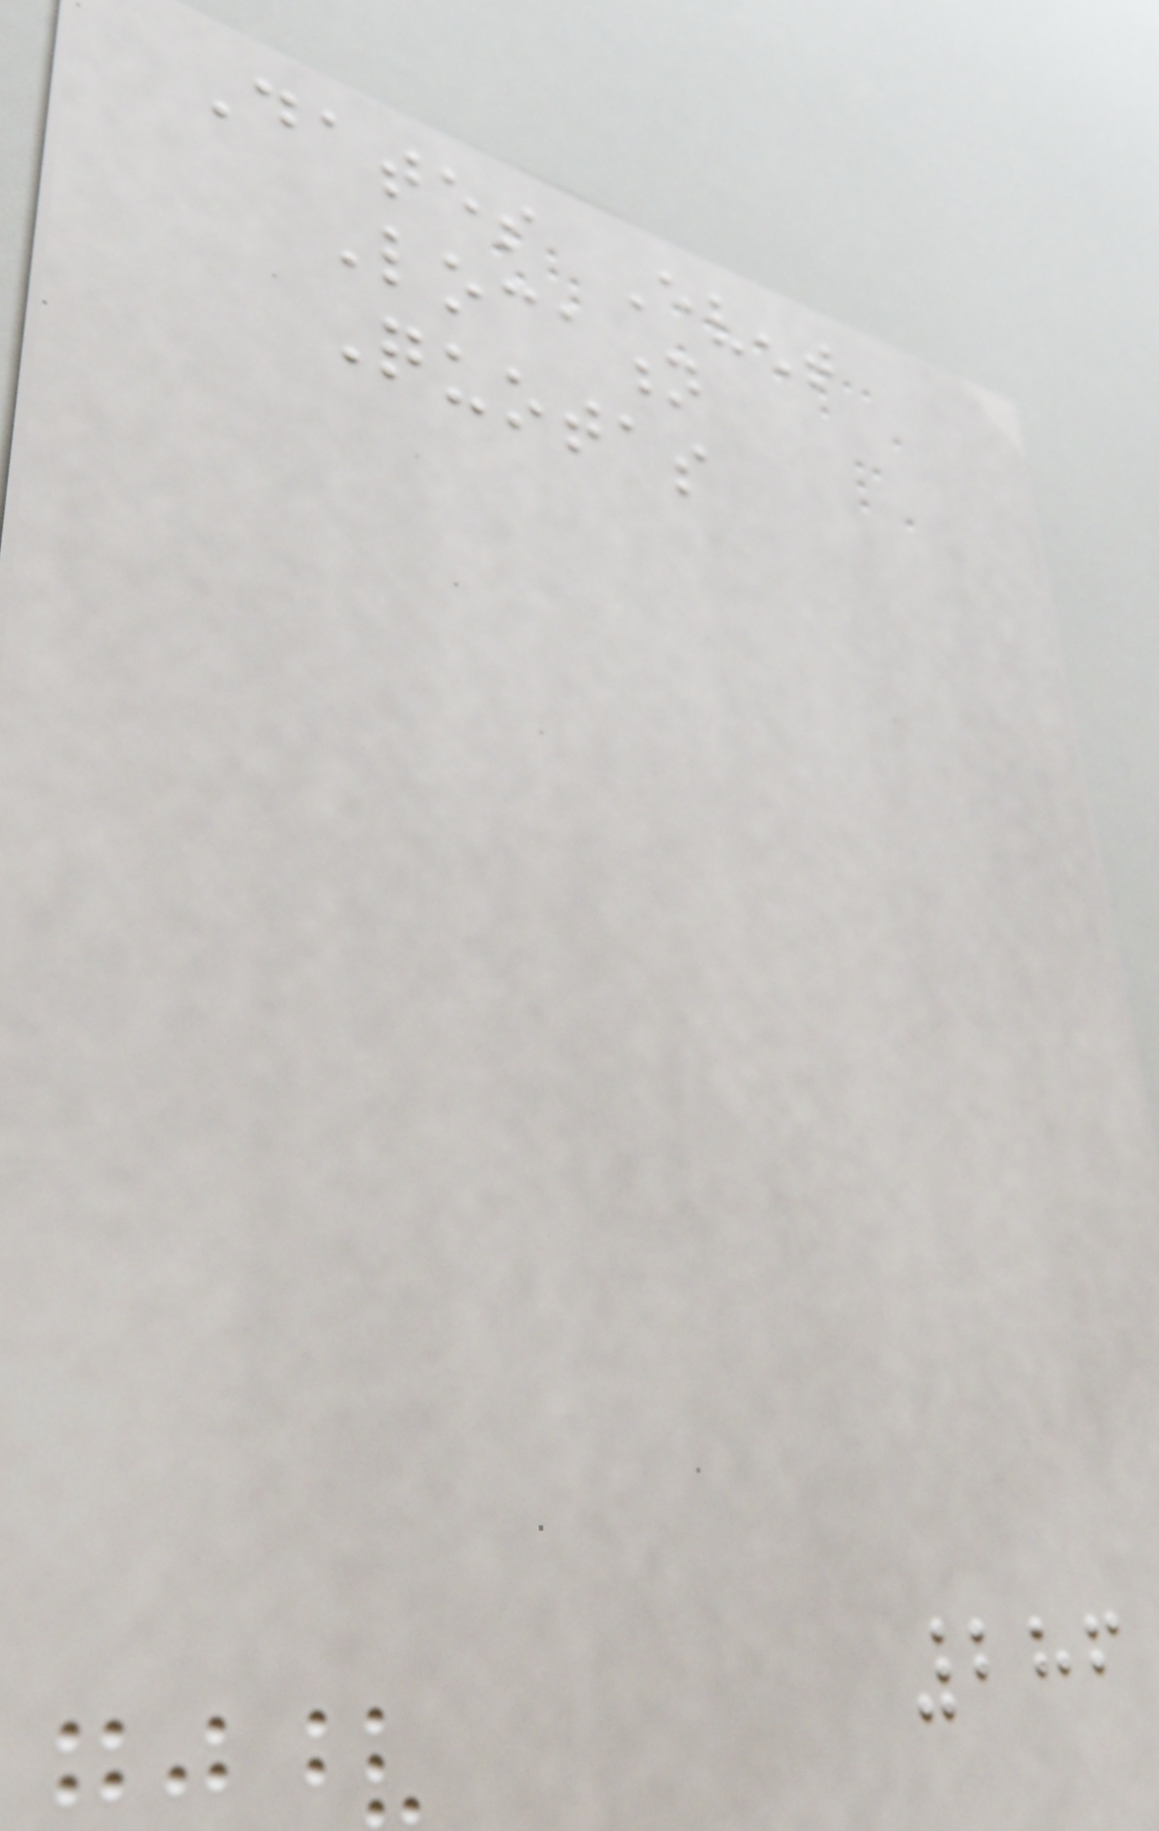Dates Event
Location
Quotas
286
